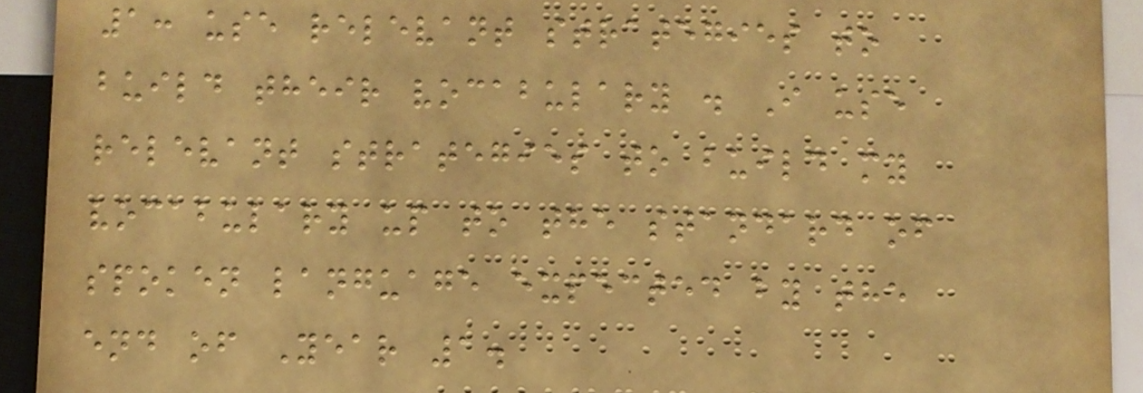1: use relevant strategies to
build their vocabulary . I use
relevant strategies to build my
vocabulary up to the standard of
spoken language expected by the
end of Year 1.
